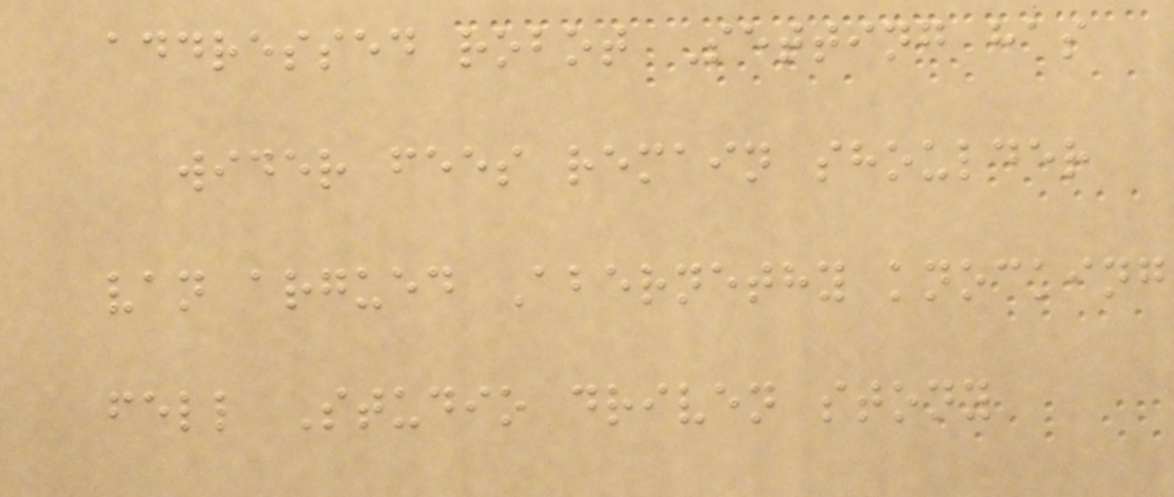addressed robot Setting has
wider fees remain shoulder
van argued Abernethy knocking
fell Studio driven stony
